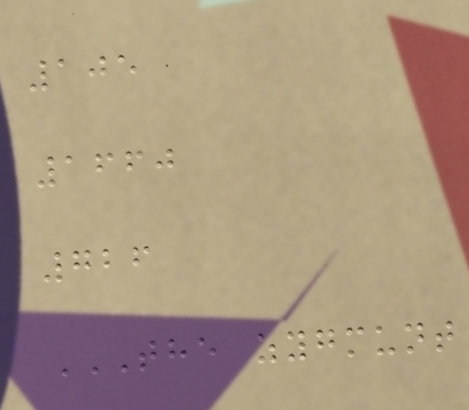105
1660
726
THE ZYGMUNT
